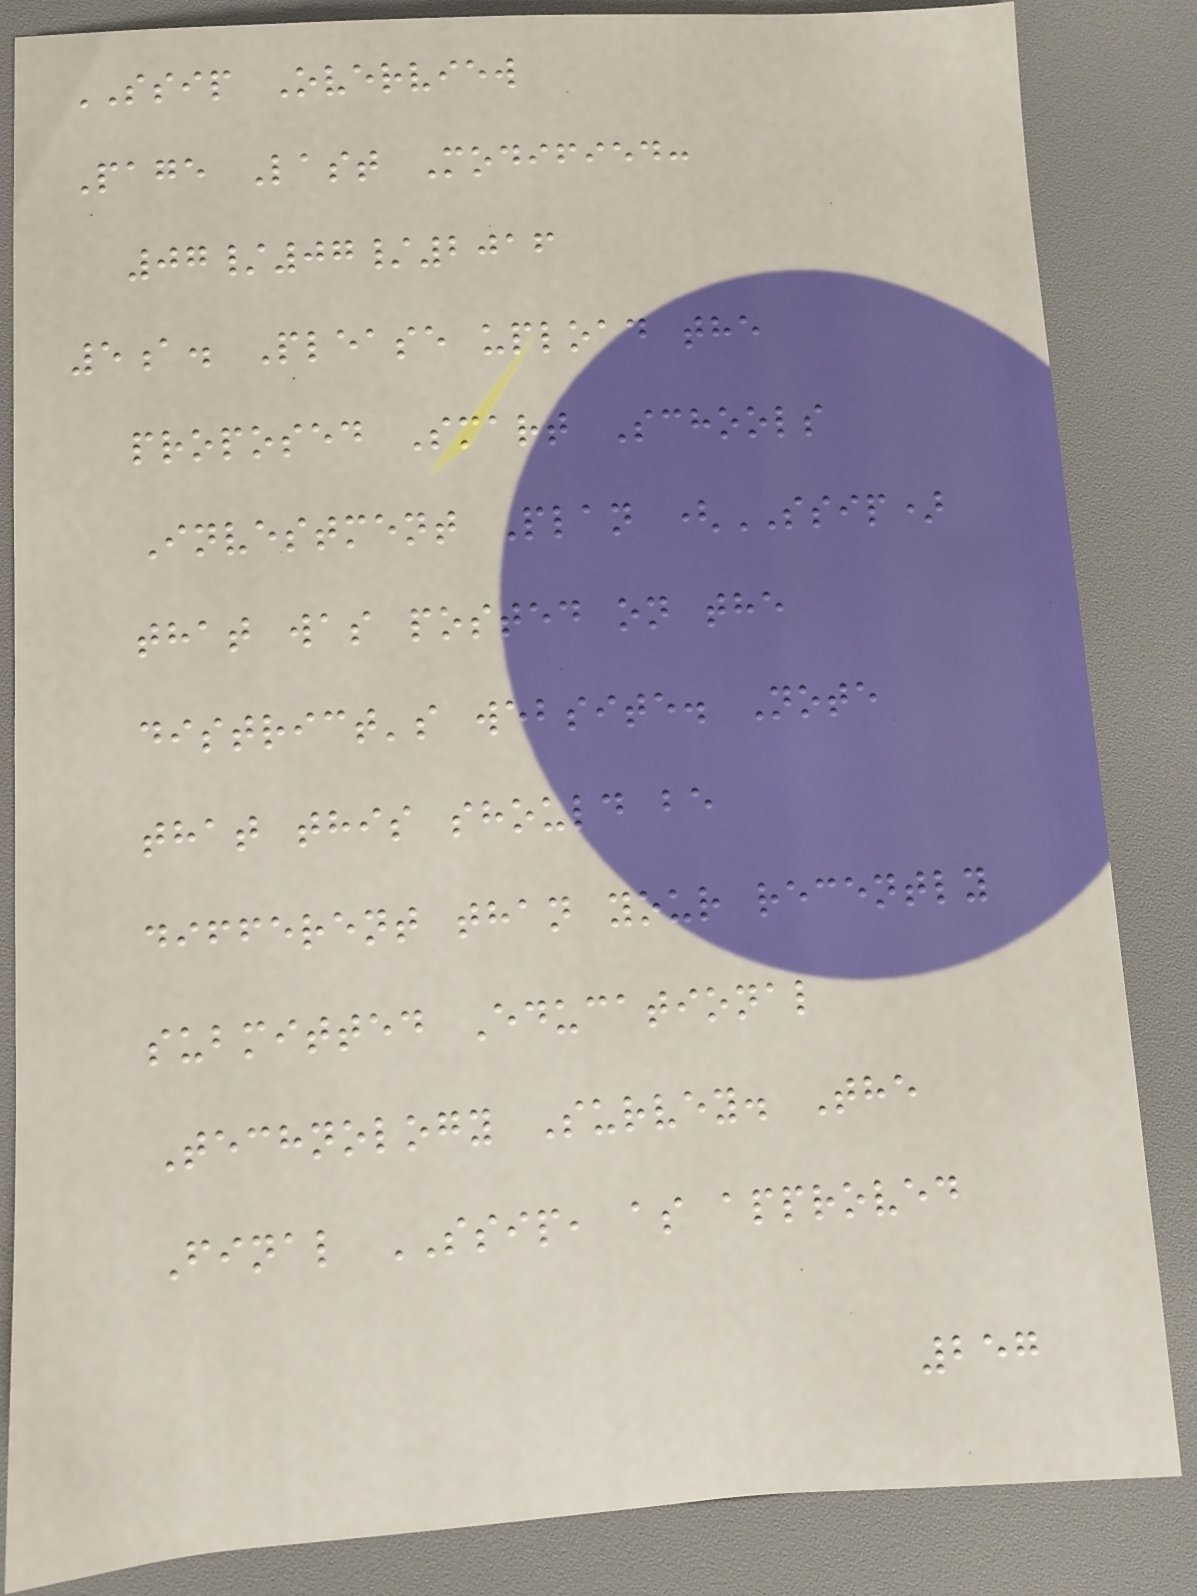SSIP Overview
Page Last Modified:
07/07/2016
5a. Please upload the
proposed Smart Schools
Investment Plan (SSIP)
that was posted on the
district's website. Note
that this should be
different than your recently
submitted Educational
Technology Survey. The
Final SSIP, as approved
257
